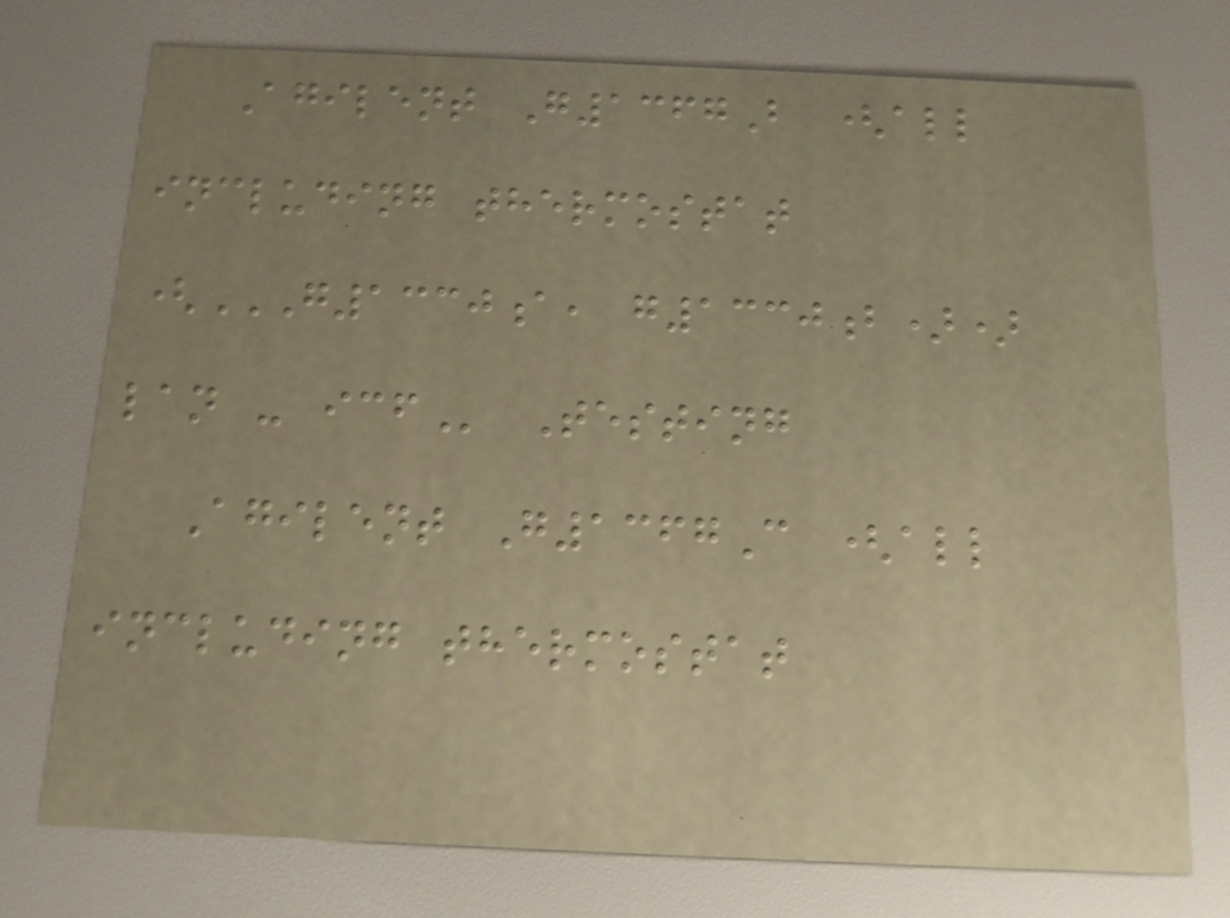Agilent G1367B (all
including thermostat
(G1330A, G1330B))
LAN - ICF Testing
Agilent G1367C (all
including thermostat
